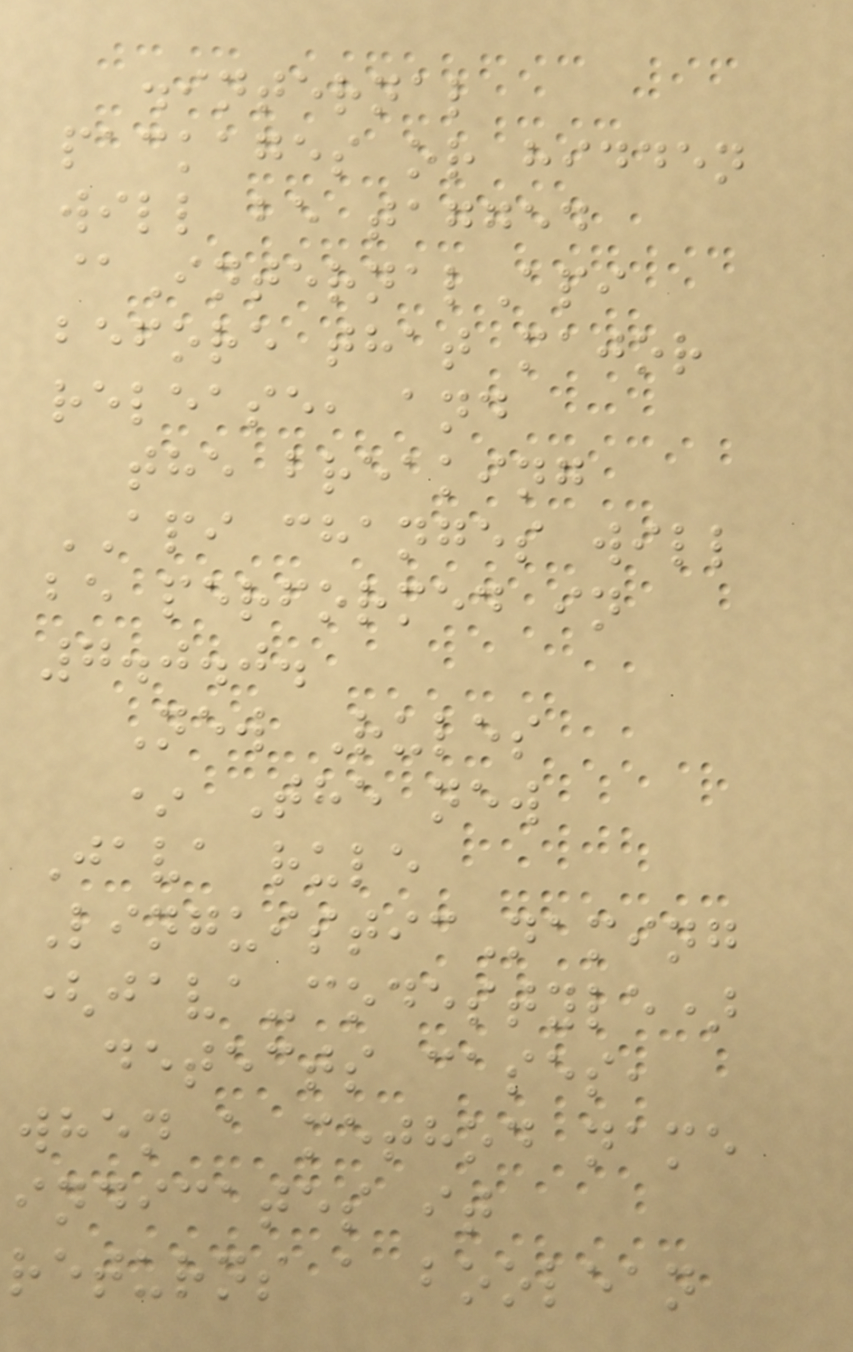.internal
packages or hidden
will be tagged
@InternalApi
before that major
release, and
the breaking
API changes will
be performed in
7.0.0.
New Rules
* The new
Java rule
LinguisticNaming
(java-codestyle)
detects cases,
when a method name
indicates it
returns a boolean
